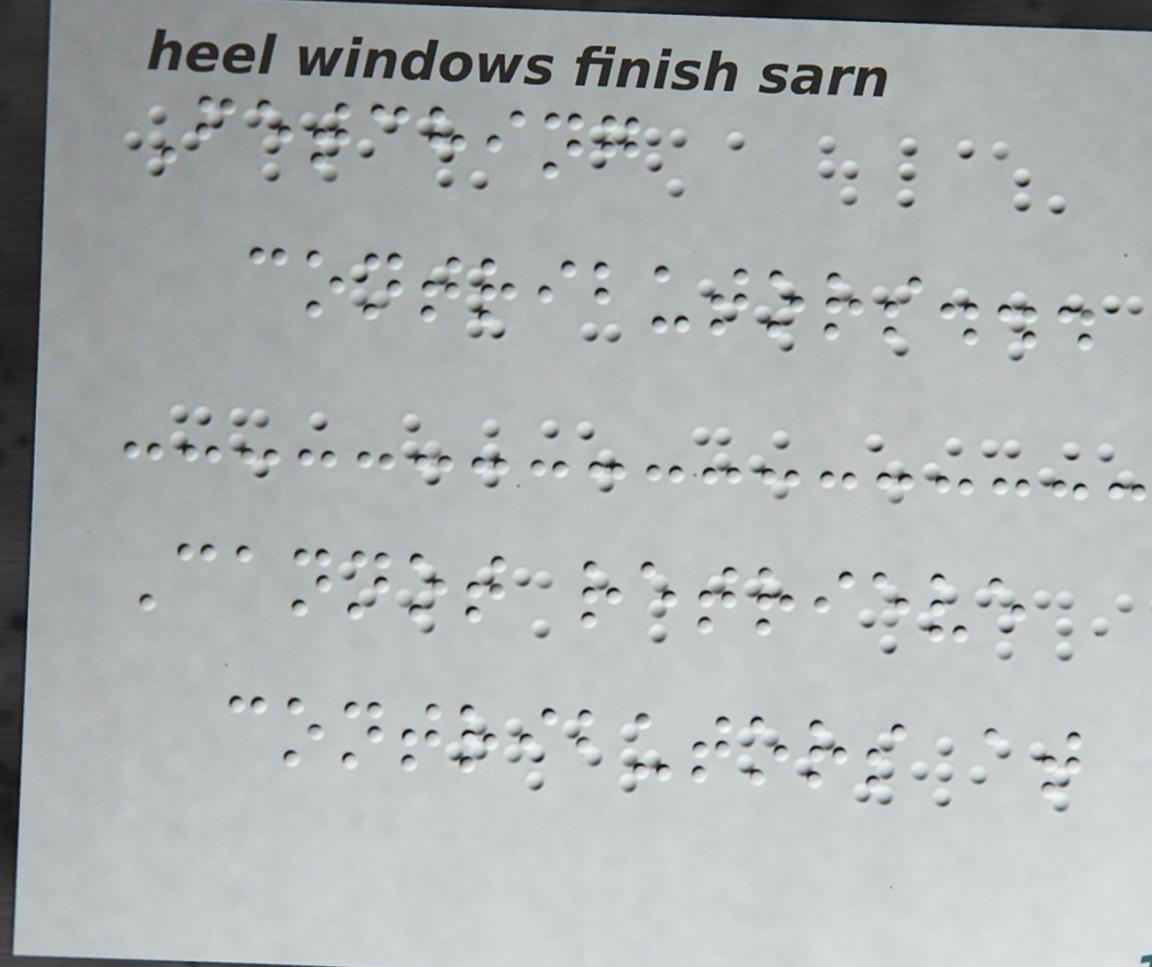Fetching
contributors...
Cannot retrieve
contributors at
